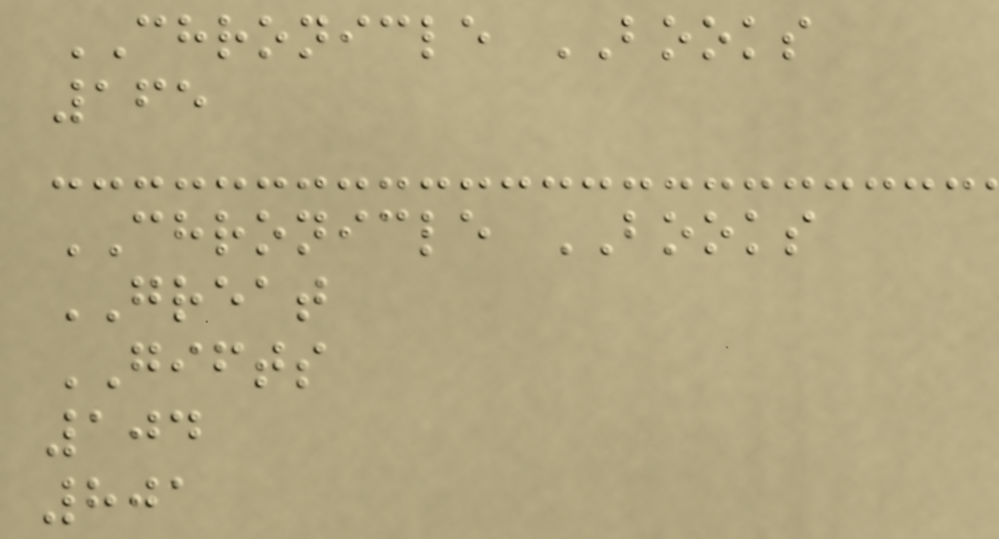CHRONICLE BOOKS
165
CHRONICLE BOOKS
GREAT
GIFTS
104
801
